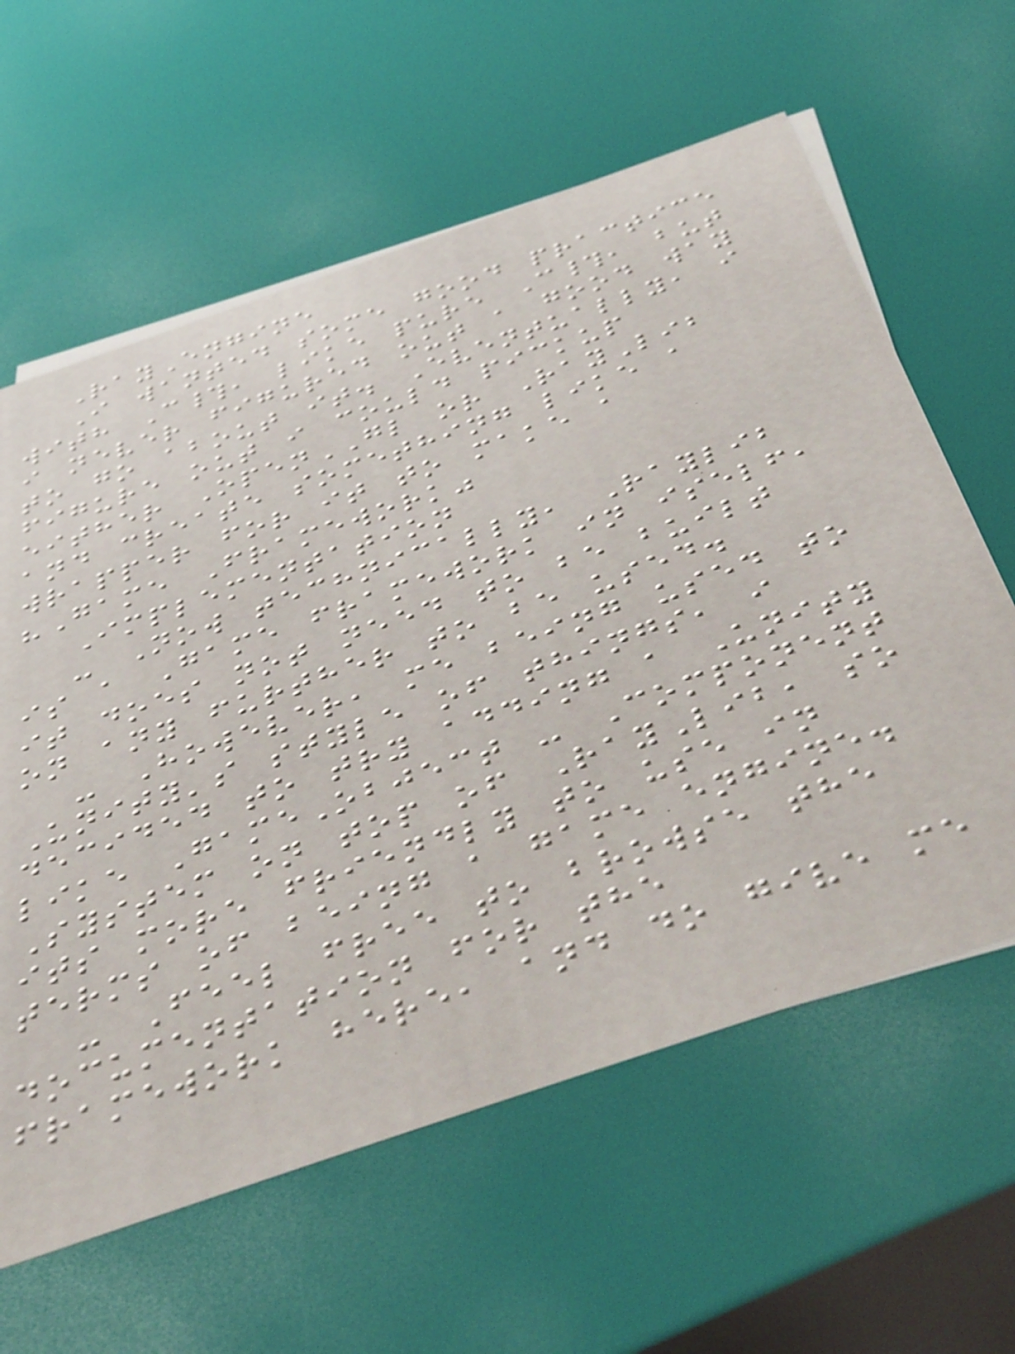RayEngine
I wanted some good practice
with C#, like pure C#, but
i never figured out a good way
to go about it. Eventually, i
figure out i could pickup
either OpenGL or RayLib
and create something like a
wrapper for it to make a
"Game Framework"
Implementation
- Now technically, Raylib
is a Game framework in iself,
it does not need to be built
on any further to be used.
- However, me being used to
Unity's style of things, i
decided to try adding a Unity
like GameObject - Component
System on top of RayLib, so
its more friendly to use in
terms of being a game engine.
- Feel free to browse the
documentation for the
framework here, and do give me
